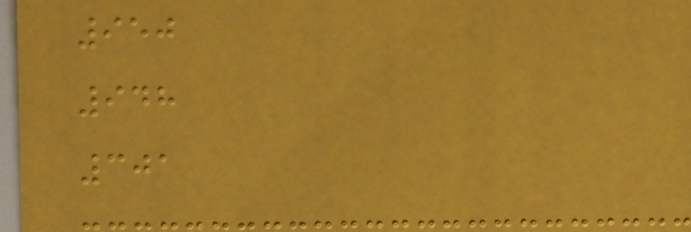950
948
301
